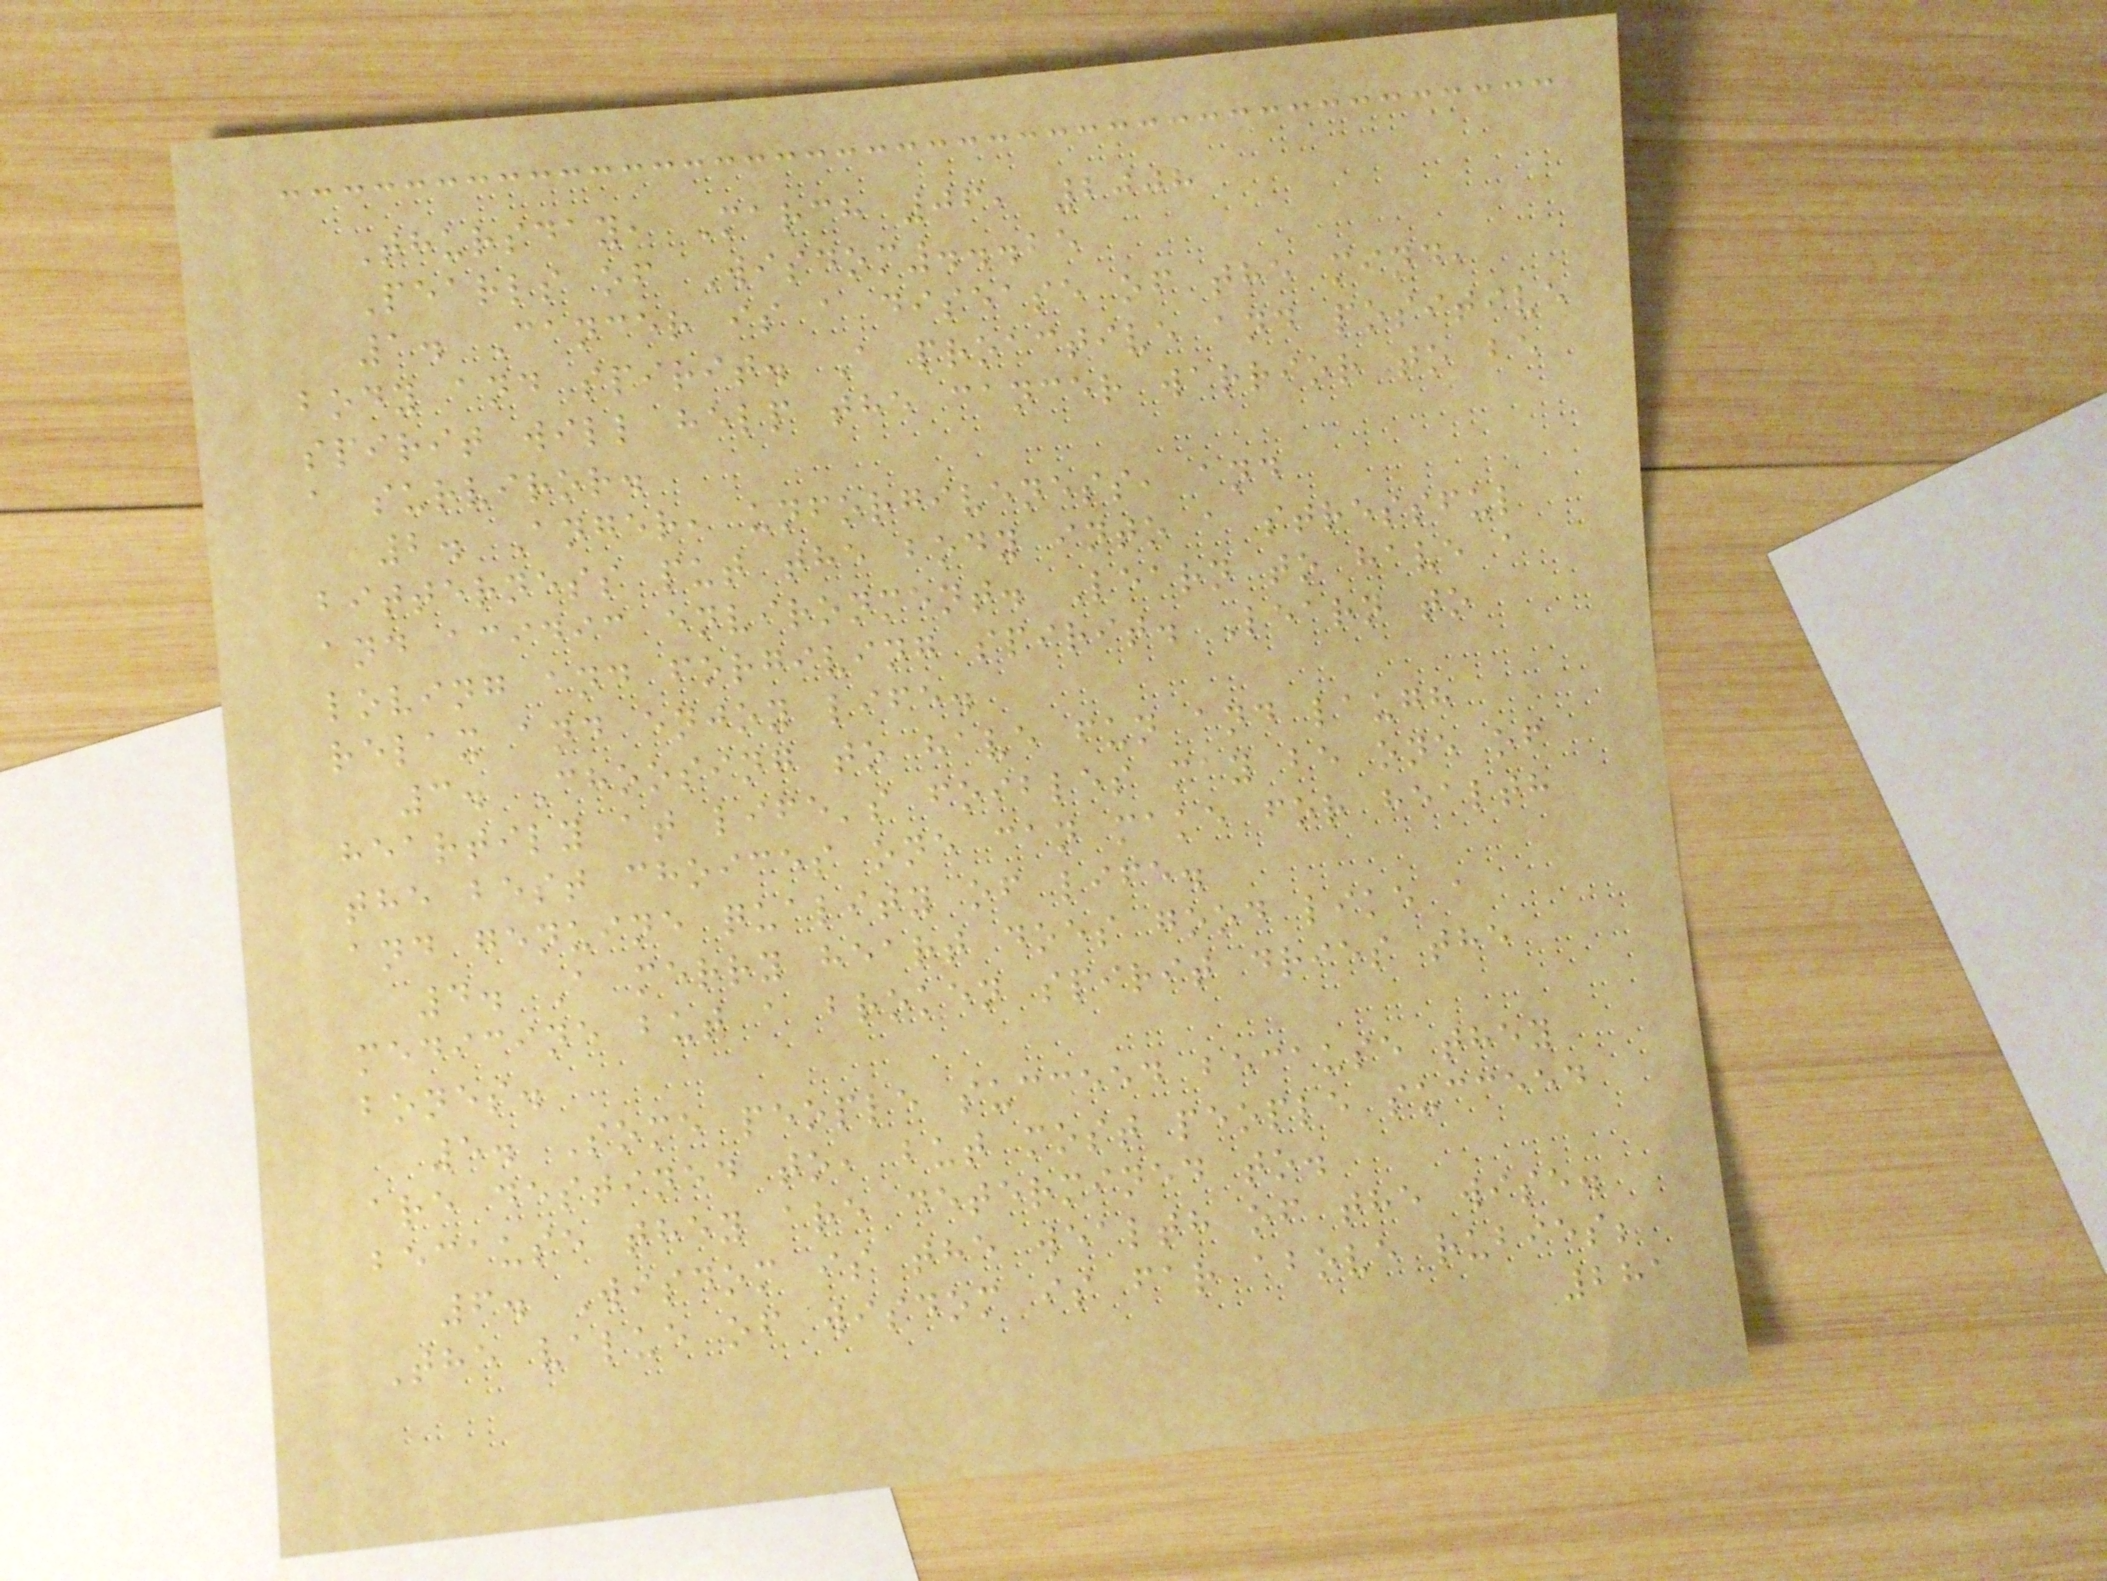Thursday, March 06, 2008
Pearls of Wisdom...25
1. Cancer is a disease of the mind,
body and spirit. A proactive and positive
spirit will help the cancer warrior to be
a surviror.
2. Anger, unforgiveness, and
bitterness put the body into a stressful
and acidic environment. Learn to have a
loving and forgiving spirit. Learn to
relax and enjoy life.
3. Choosing to have fun and laugh
heartily at life's foibles may be one of
the best choices one can make for health
and genuine quality of life.
4. A merry heart does good like a
medicine but a broken spirit dries the
bones.
5. Some people succeed because they
are destined to, but most people succeed
because they are determined to.
6. Wisdom is the wealth of the wise.
The value of wisdom is far above rubies;
281
